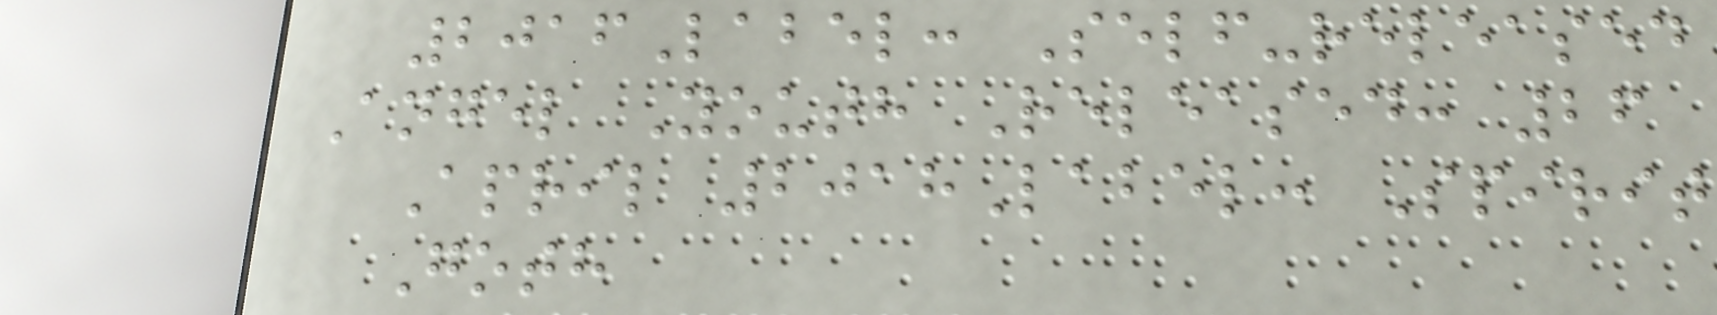2016Label: Self-released
Angel Youth Released: 26
April 2018Label: Spirit
Goth
